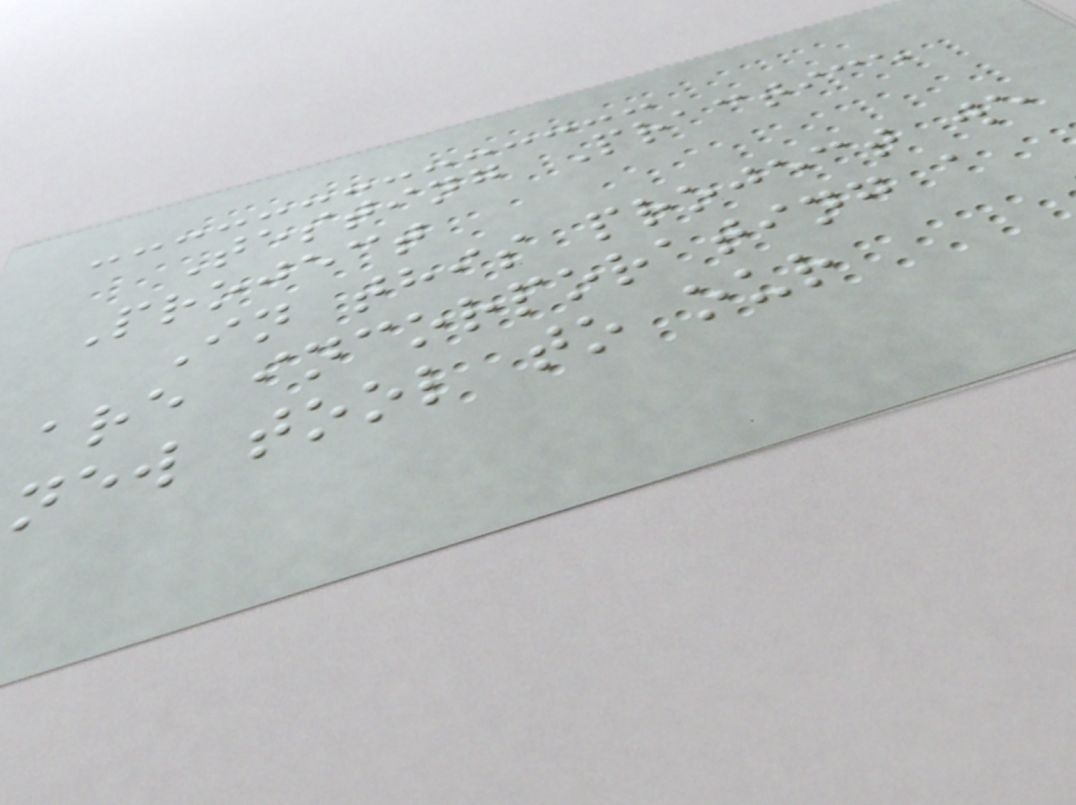Testing Practice
Project
In this project we
are incorporating a
new tool to our
